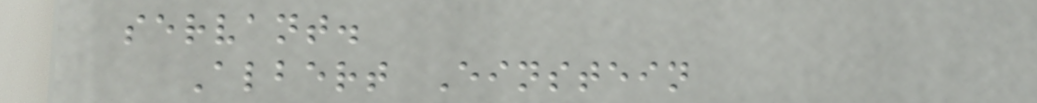servant.
Albert Einstein
